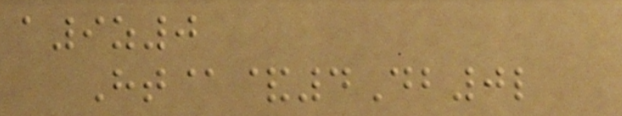a9z0
Ht@&4Db0l
